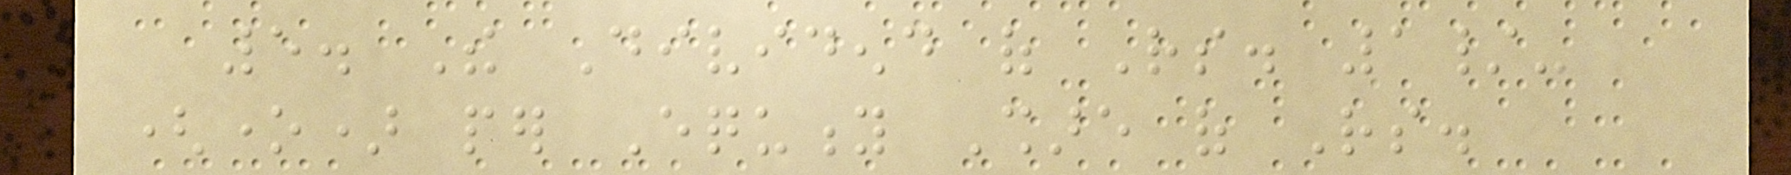5. The Dividend of Rs. 1/-
(one) per Equity Share of Rs.
